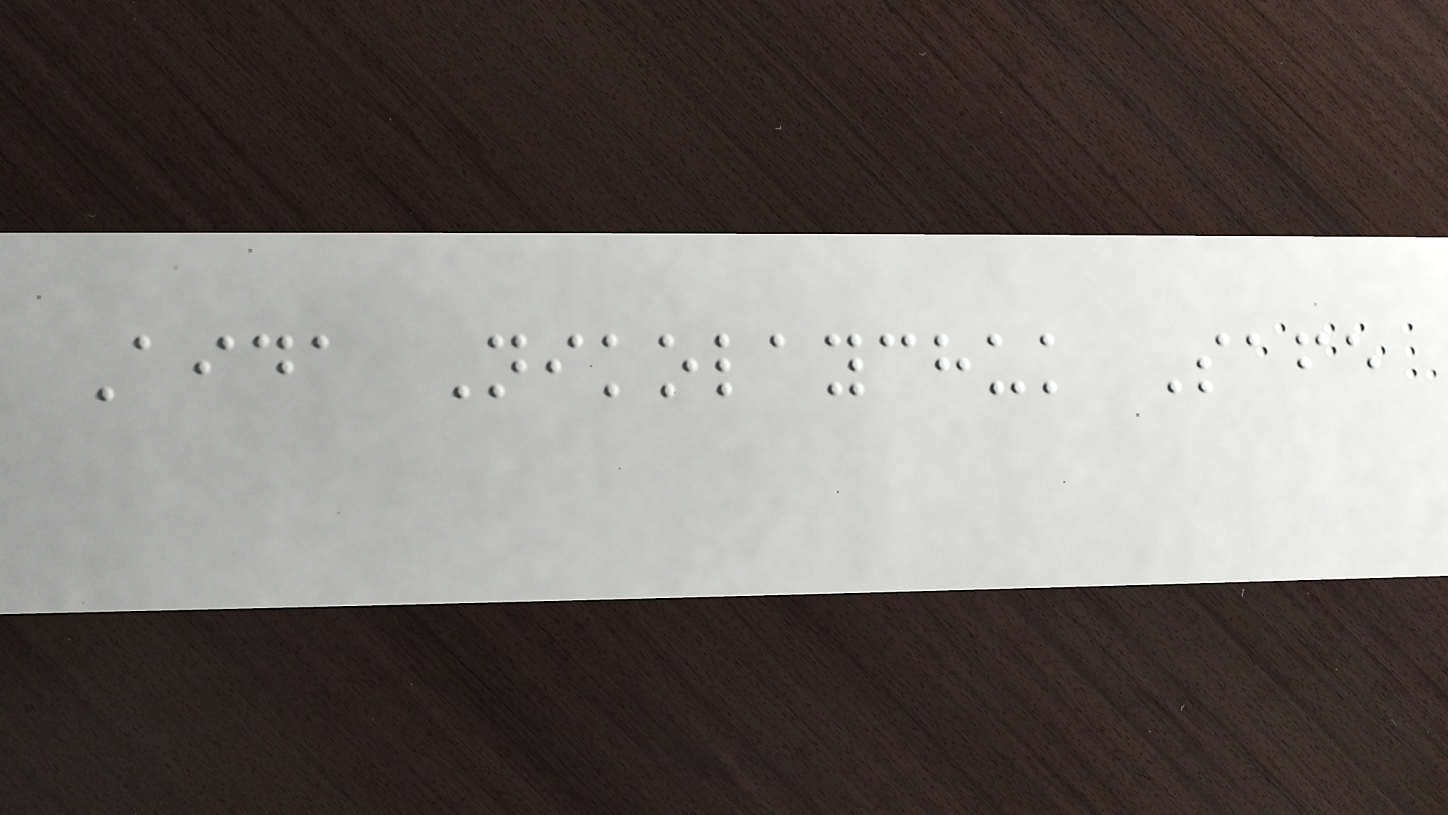Aida Nikolaychuk Safe
